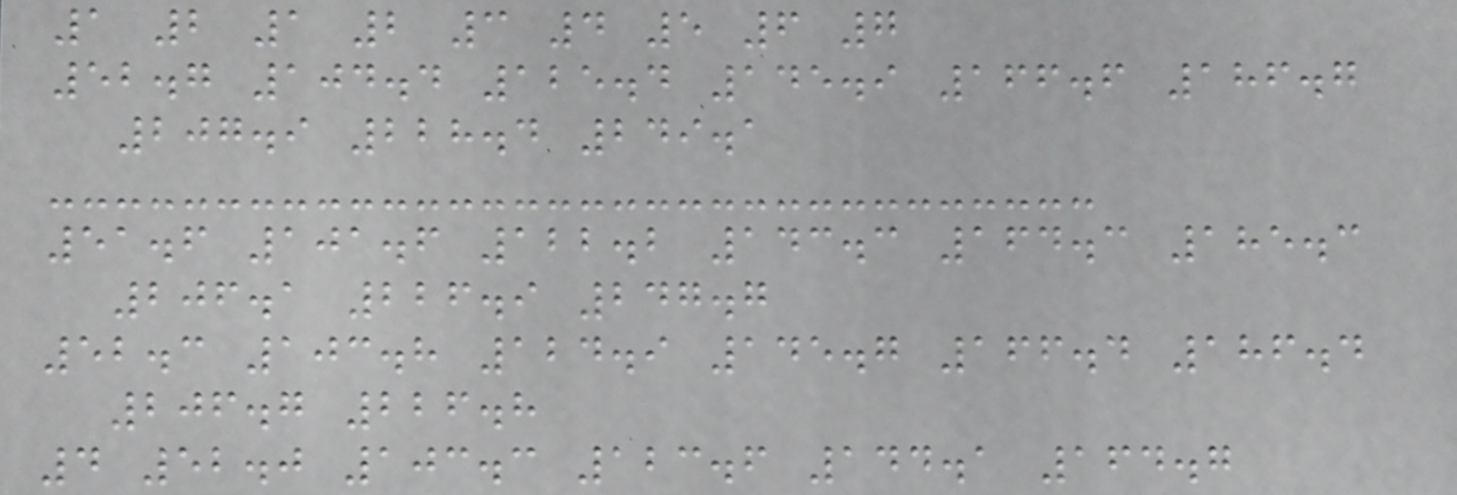1 2 1 2 3 4 5 6 7
52.7 104.4 125.4 145.9 166.6 186.7
207.9 228.4 249.1
51.6 101.6 122.2 143.3 164.3 185.3
206.1 226.9 247.7
52.3 103.8 124.9 145.7 166.4 186.4
206.7 226.8
4 52.0 103.3 123.6 144.1 164.7
